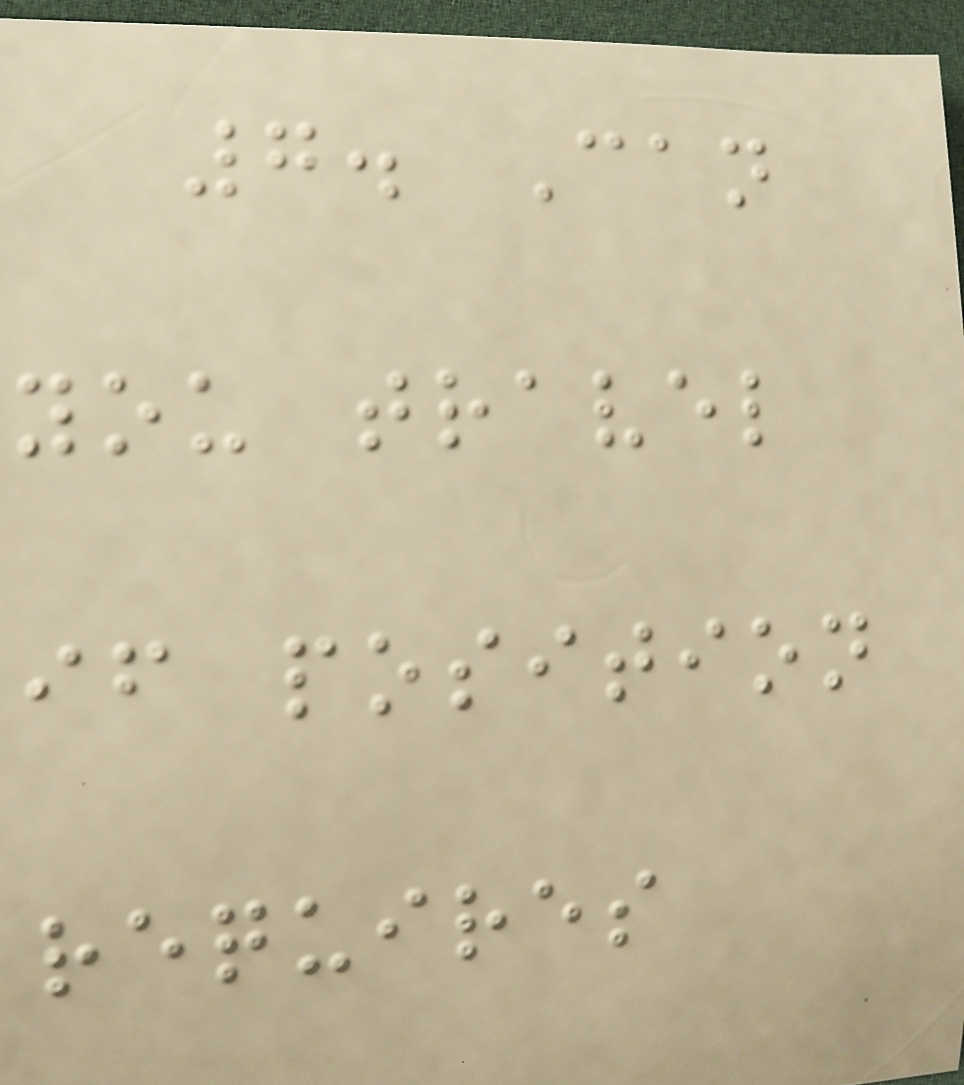7. Can
you travel
if position
requires
